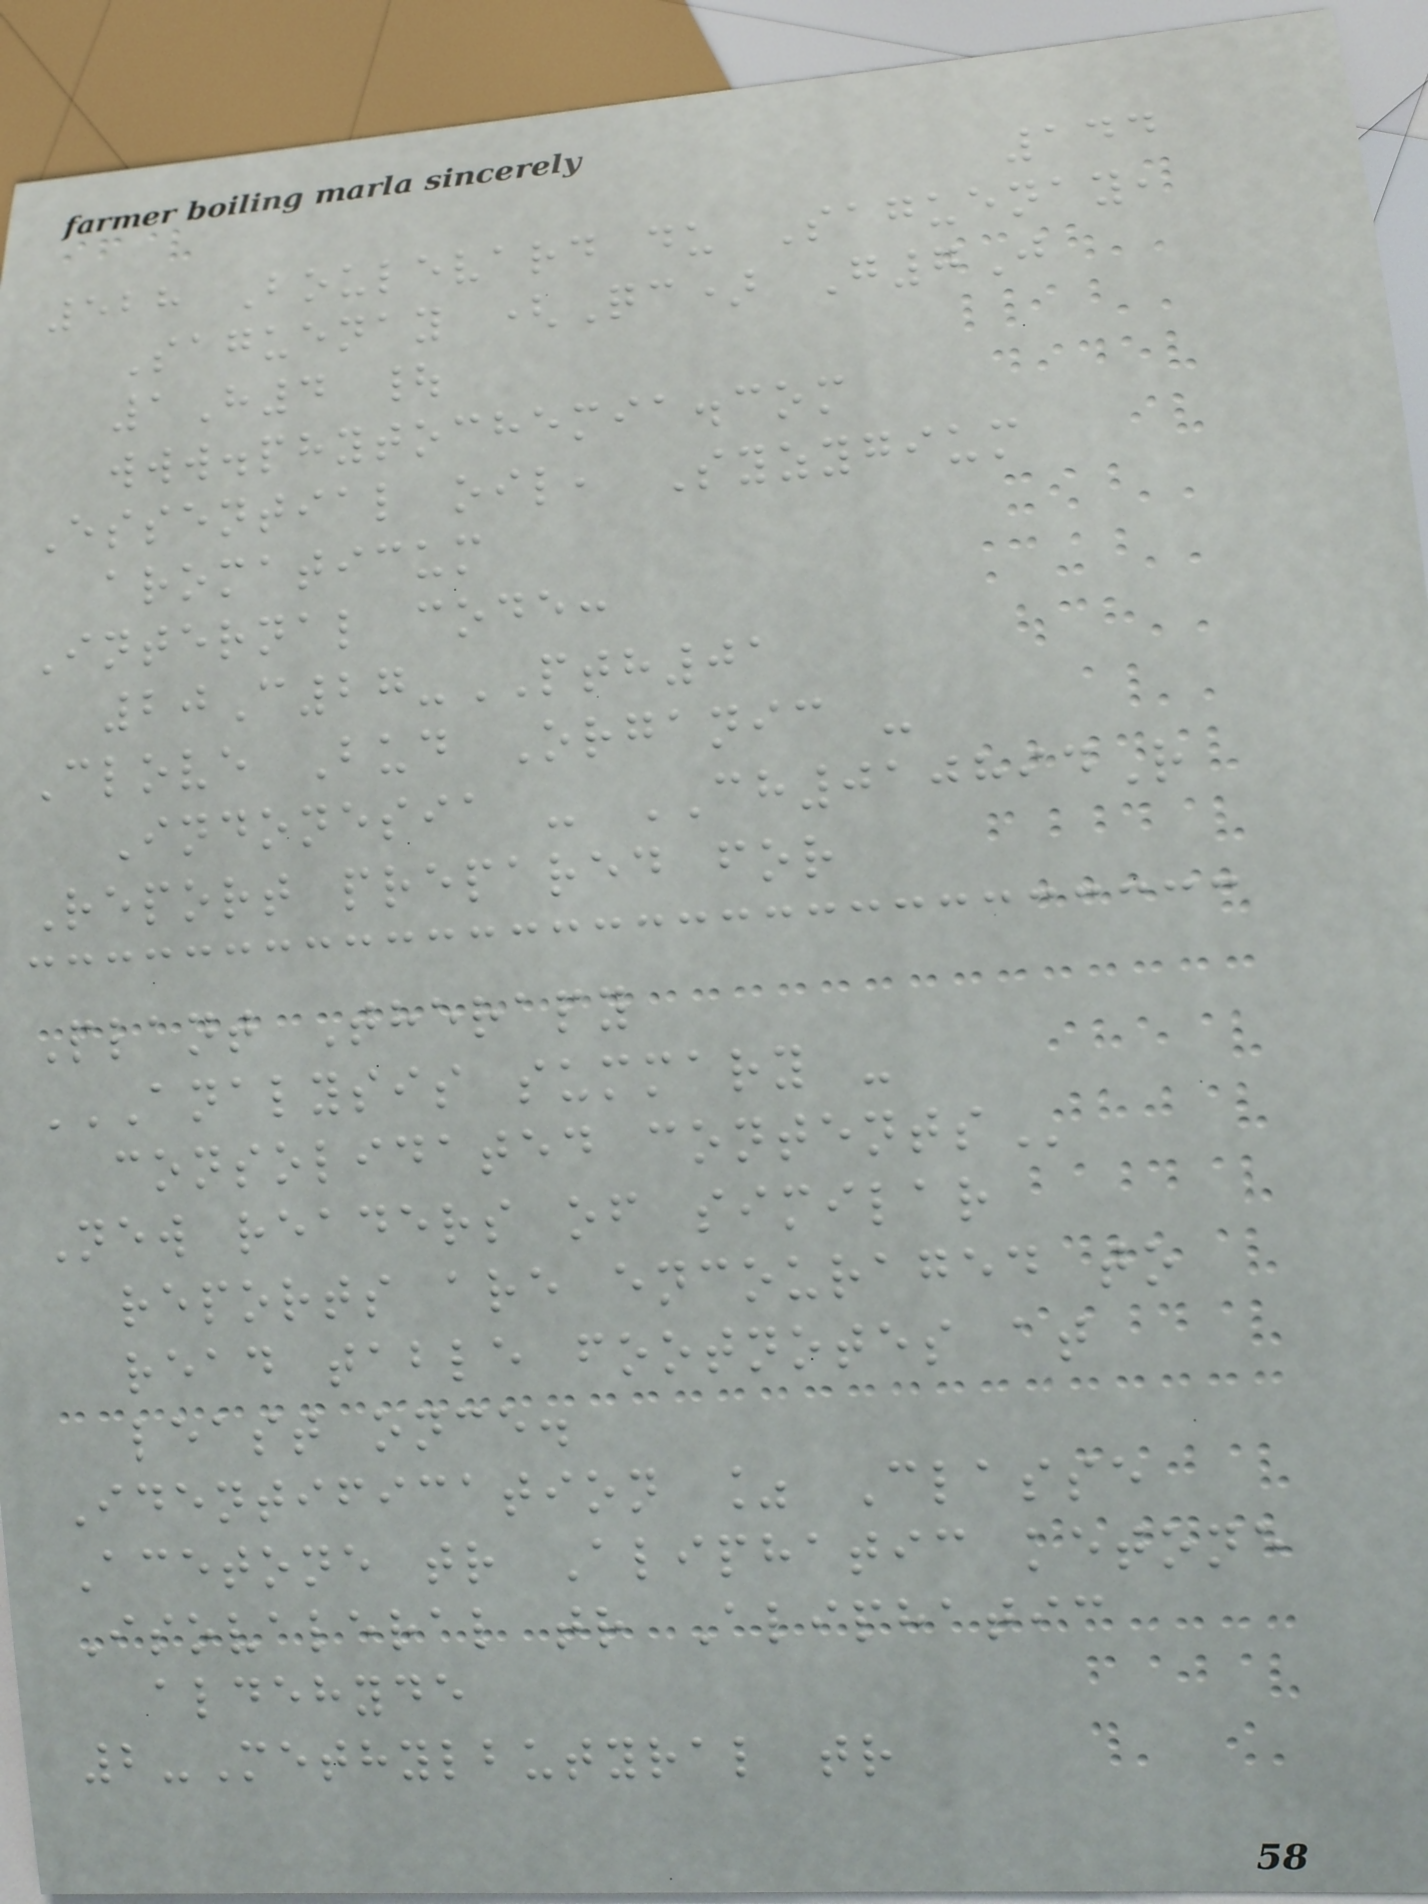144
528 Boulevard du Saguenay,
Saguenay (Qc) G7J
1H4 |
www.phytochemia.com
Essential oil, Syzygium
aromaticum
Internal code:
20C27-PTH01
Clove Bud Organic -
Indonesia - CH010894R
Report prepared for
Plant Therapy
ANALYSIS SUMMARY -
CONSOLIDATED CONTENTS
New readers of similar
reports are encouraged to
read table footnotes at
least once.
Identification % Classe
Acetone tr Aliphatic ketone
Isovaleral tr Aliphatic
aldehyde
2-Methylbutyral tr
